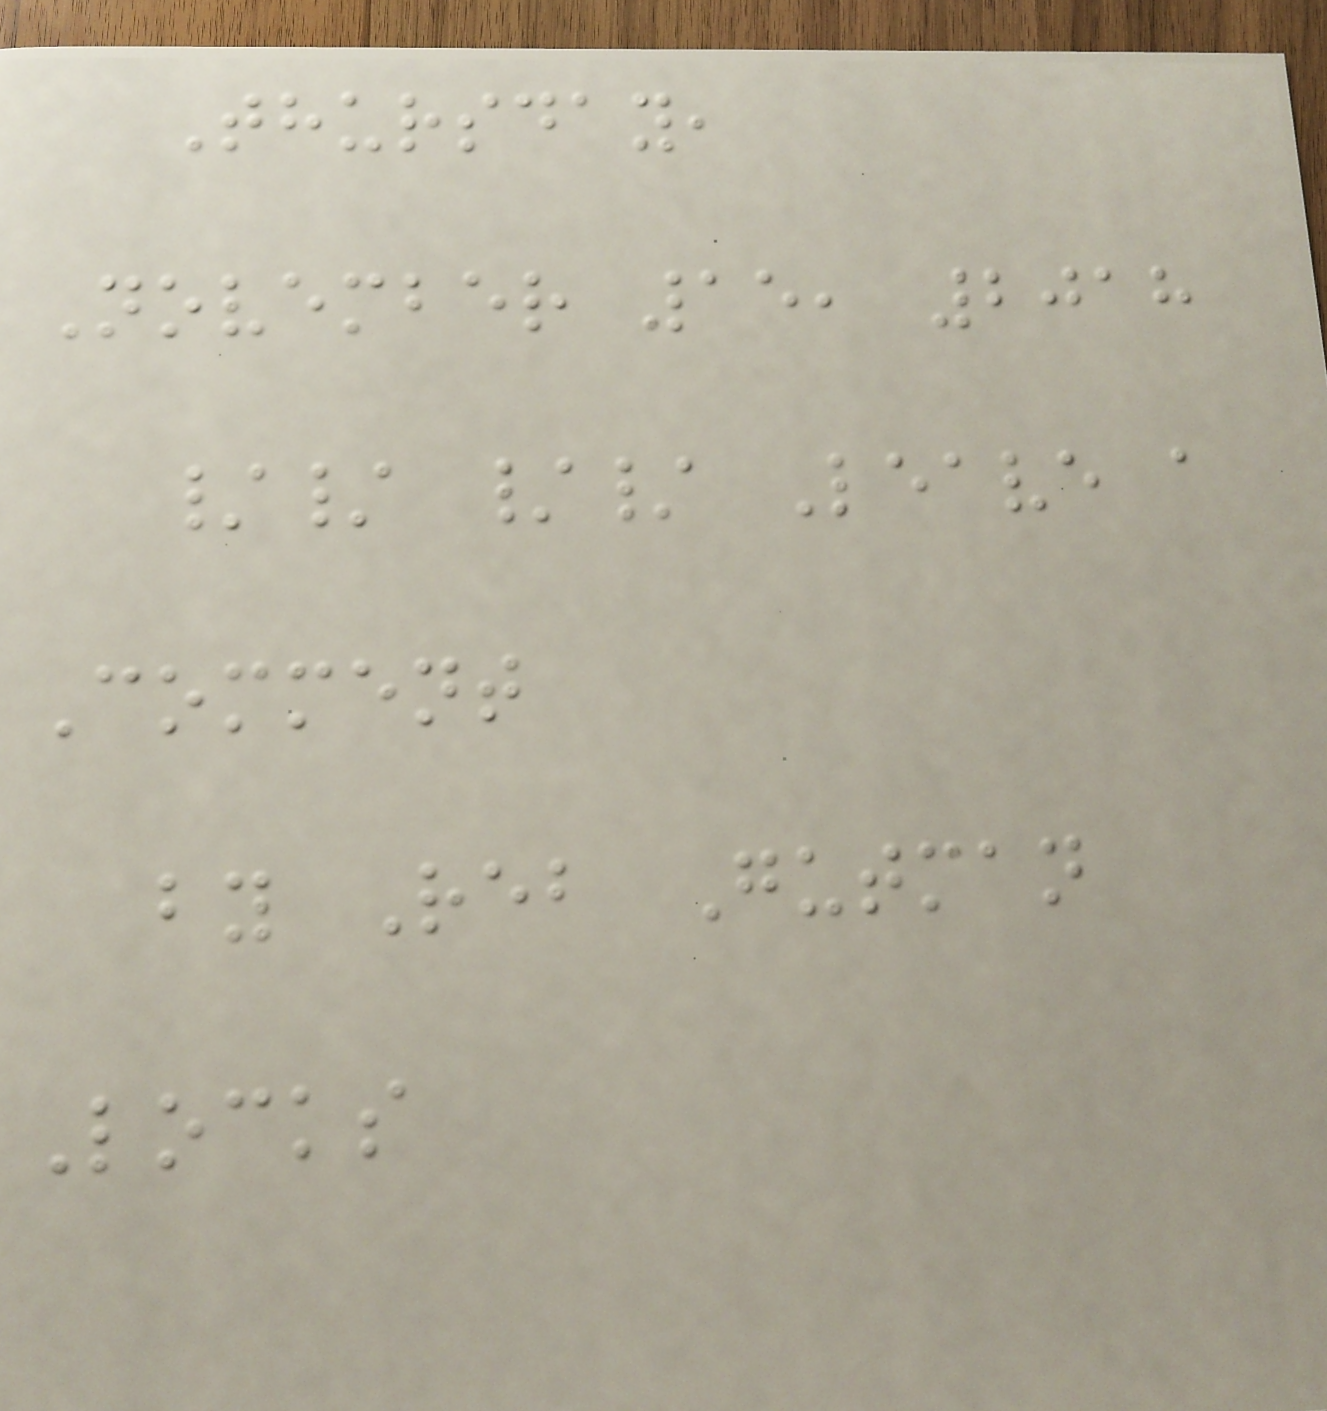Thursday,
November 15, 2018
// // Leave a
Comment
by Reb Gutman
Locks
